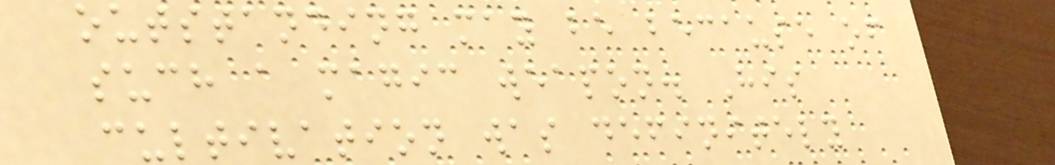outstanding may be because of
such a magic weapon. His
cultivation was definitely
